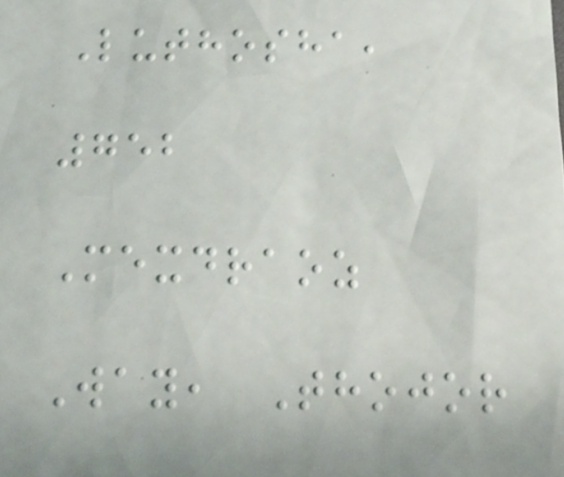Luthosha,
752
Mexdraoz
Way, Thojor
